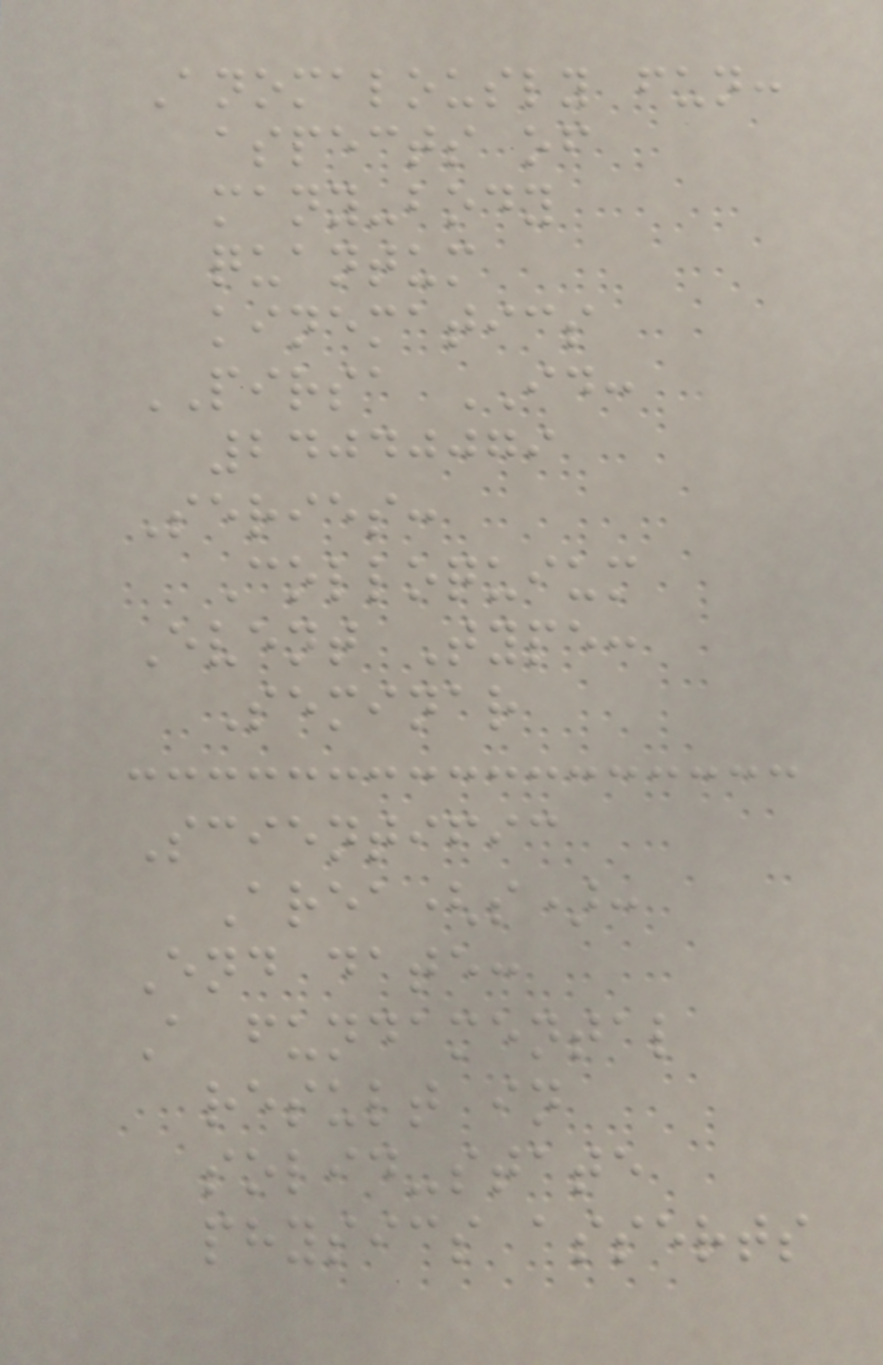Anomalously fun:
aspects of
many-body
quantum
kinematics
PIRSA ID:
24040079
Series:
Colloquium
Event Type:
Seminar
Scientific
Area(s):
End date:
A fundamental
result in
solid-state
physics asserts
